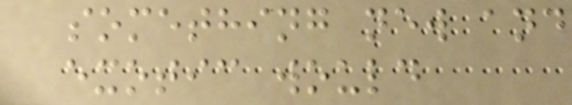something new and
exotic would
